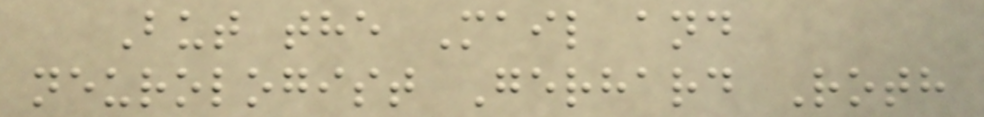But the Mail and
neurologist Gerhard Roth
